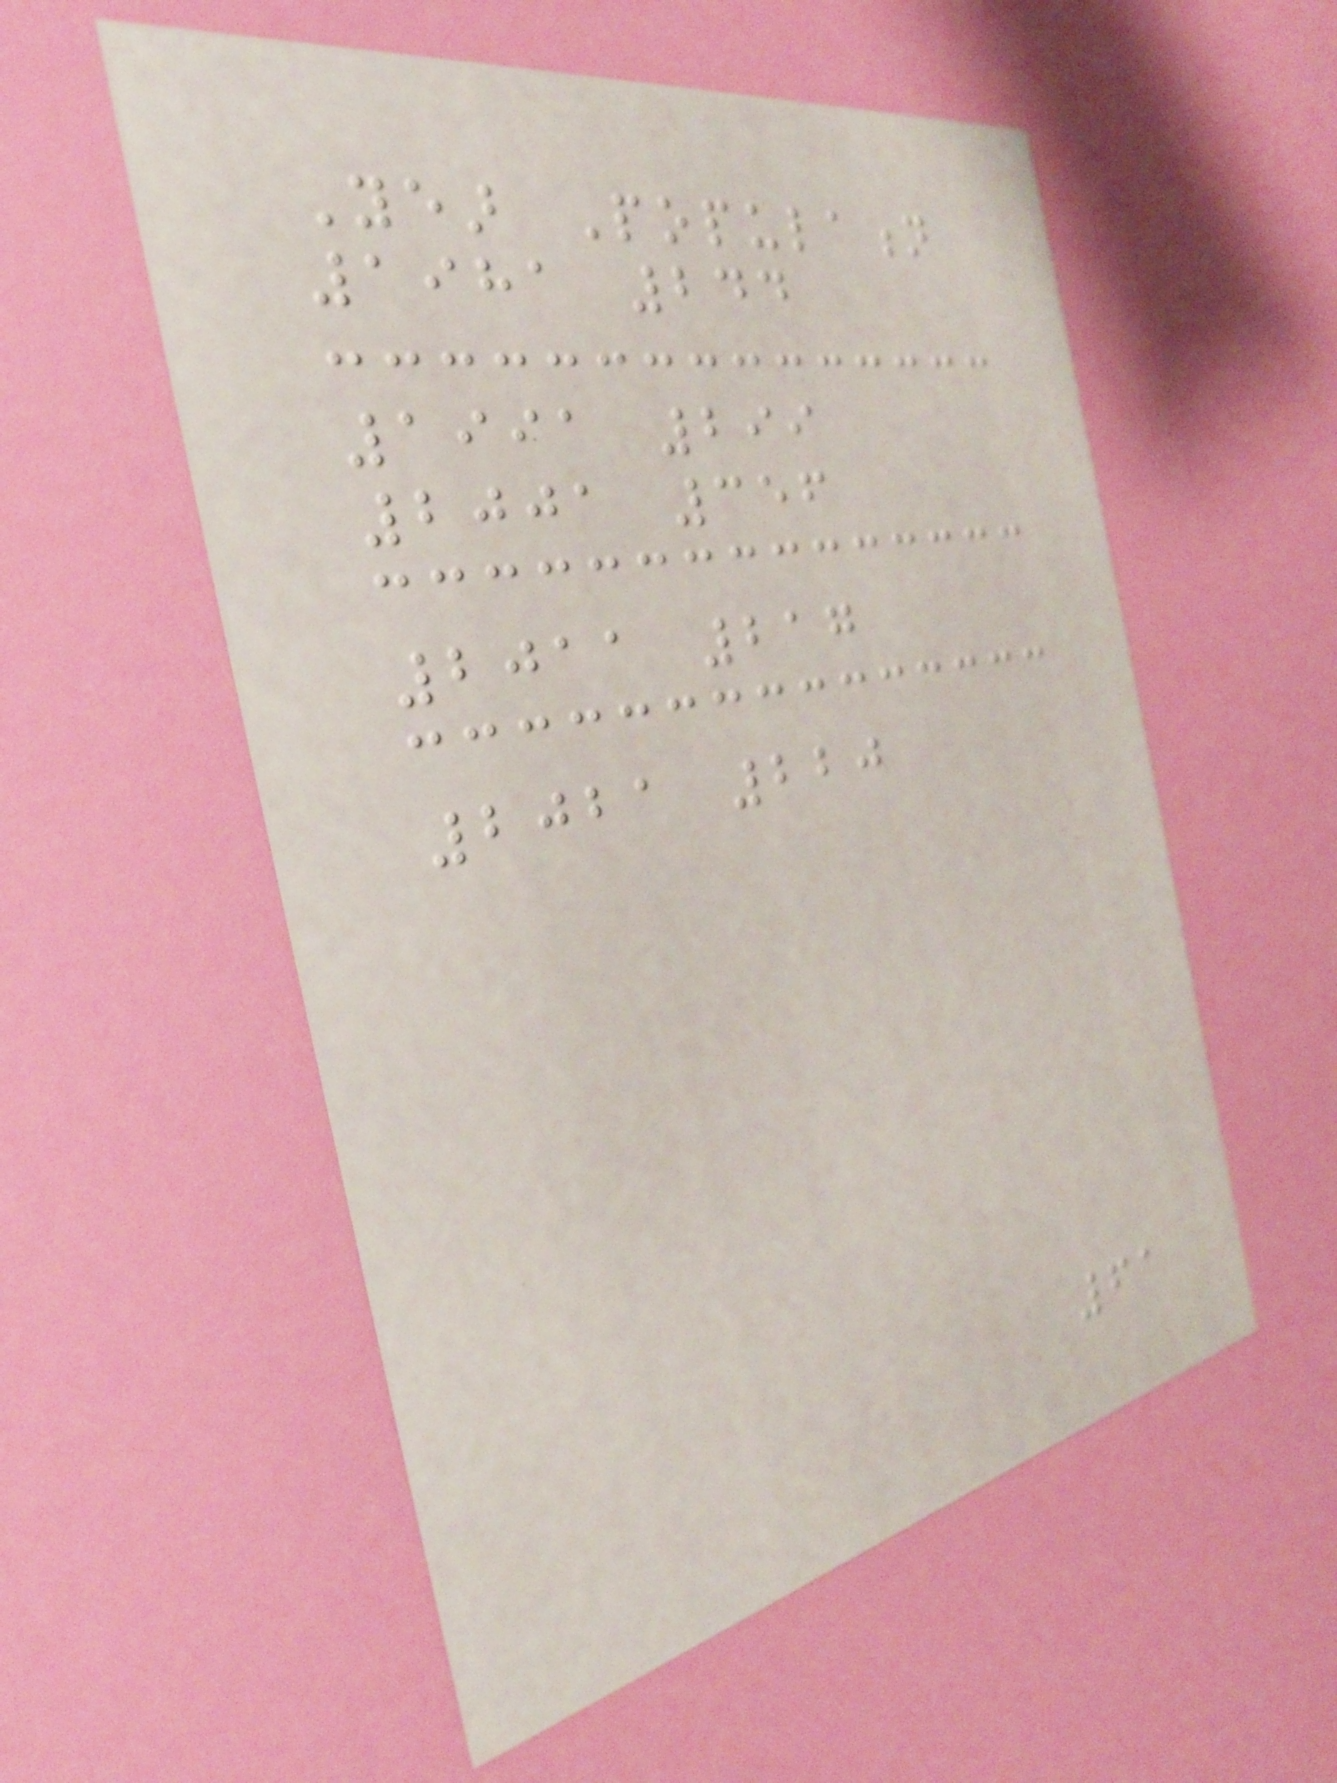Year Population
1981 244
1991 299
2001 356
2011 217
2021 220
61
